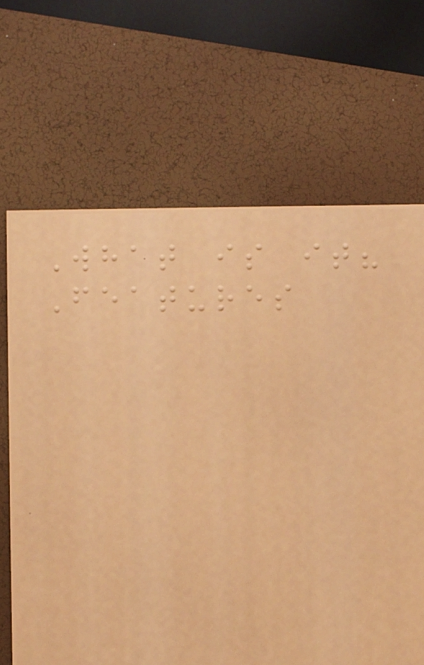What is it?
Features
